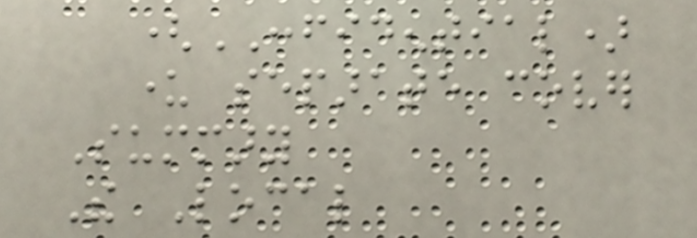(CONFIDENTIAL)
under separate cover
Summary
The Local
